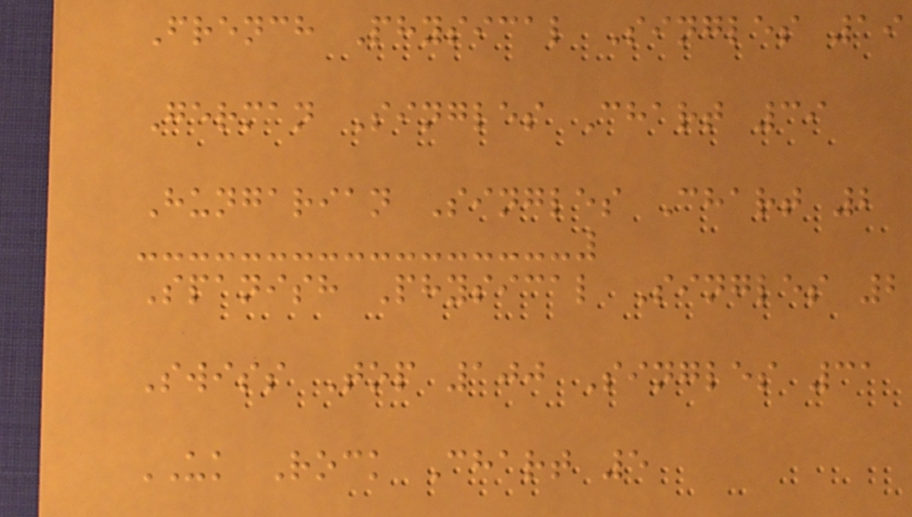French Physical Singles 19
German Singles Chart 39
Hungarian Singles Chart 2
Spanish Physical Singles 2
Swiss Top 100 Singles 31
UK Rock Chart 5
